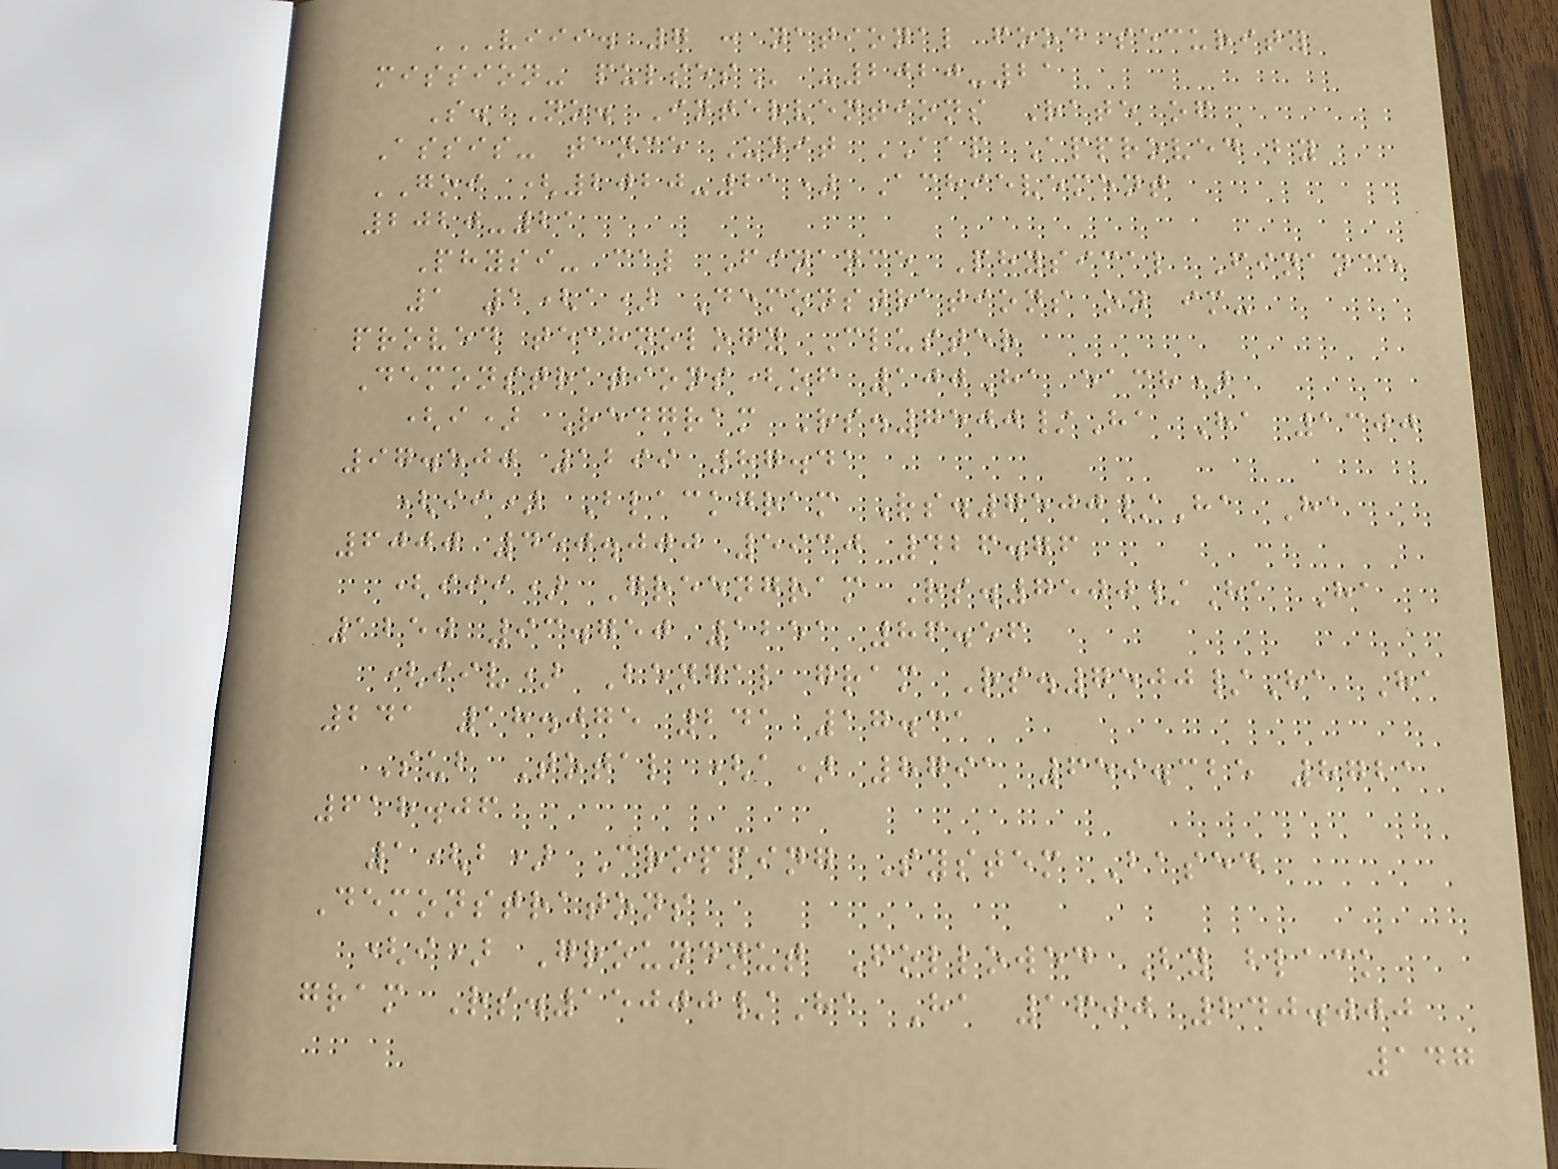VIII. 7 : NATIONAL FOOD SECURITY
MISSION- PULSES -2020-21
S. No. Interventions Rate of
Assis- tance Unit AAP Approved by
GOI (2020-21) Achievement
2020-21
Physi- cal Finance Physical Finance
1 1(a) Demonstrations on im-
proved technology Cluster
Demonstrations(of 100Ha each)
(i) Redgram Rs.7500/Ha Ha 1300
97.500 1299 87.41
(ii) Blackgram Rs.7500/Ha Ha
6000 450.000 5930 426.76
(iii) Greengram Rs.7500/Ha Ha
1250 93.750 1251 86.56
(iiv) Bengal gram Rs.7500/Ha Ha
241 18.075 241 17.31
Sub Total (a) 8791 659.325 8721
618.06
1(b) Cropping System Based
Demonstratons
(i) Groundnut Followed By black
gram Rs.15000/Ha Ha 1600 240.000
147
